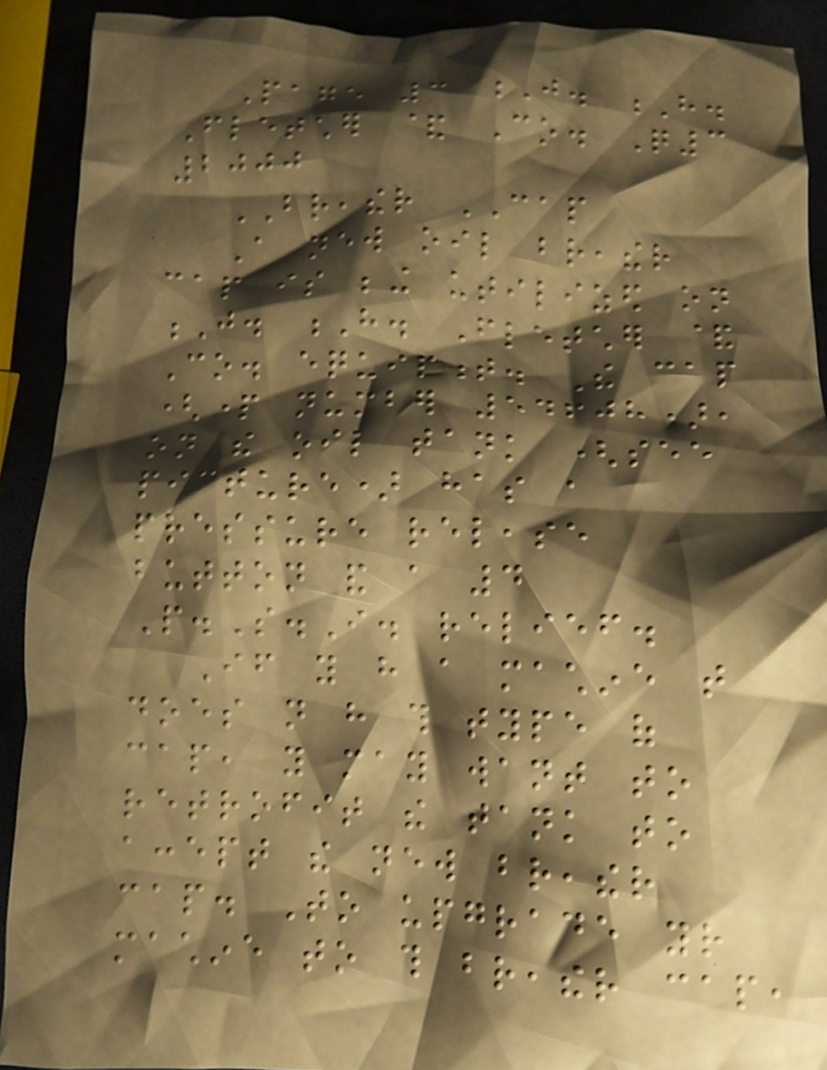Page 3 J. H.
Fletcher & Co. Q3
2000
BREATHER CAP
A new oil breather
cap is being utilized on
J. H. Fletcher &
Co. equipment. The cap
(part number 54608),
on the oil tank (see
picture) has a
pressure release
button and a 4
P.S.I. relief.
If you have a machine that
does not have this type of
cap, you may want to
retrofit the tank to
accept the new breather
cap. To upgrade your
machine to this breather cap,
